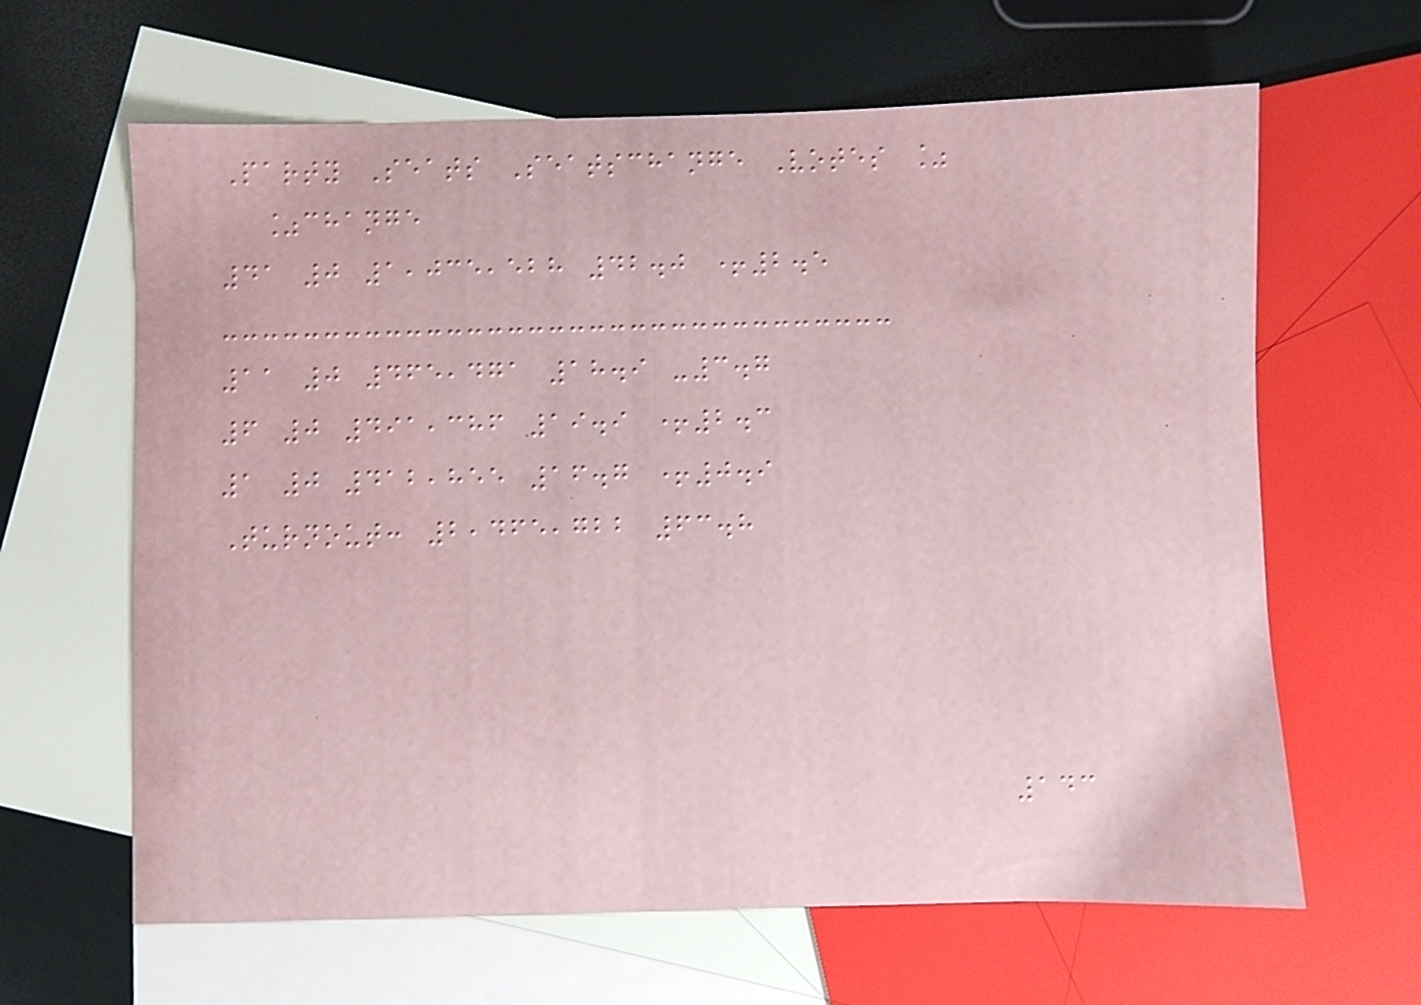Party Seats Seatschange Votes %
%change
41 0 1,035,528 42.0 +2.5
11 0 465,471 18.9 -3.7
6 0 491,386 19.9 +2.3
1 0 412,855 16.7 +0.9
Turnout: 2,465,722 63.8
143
